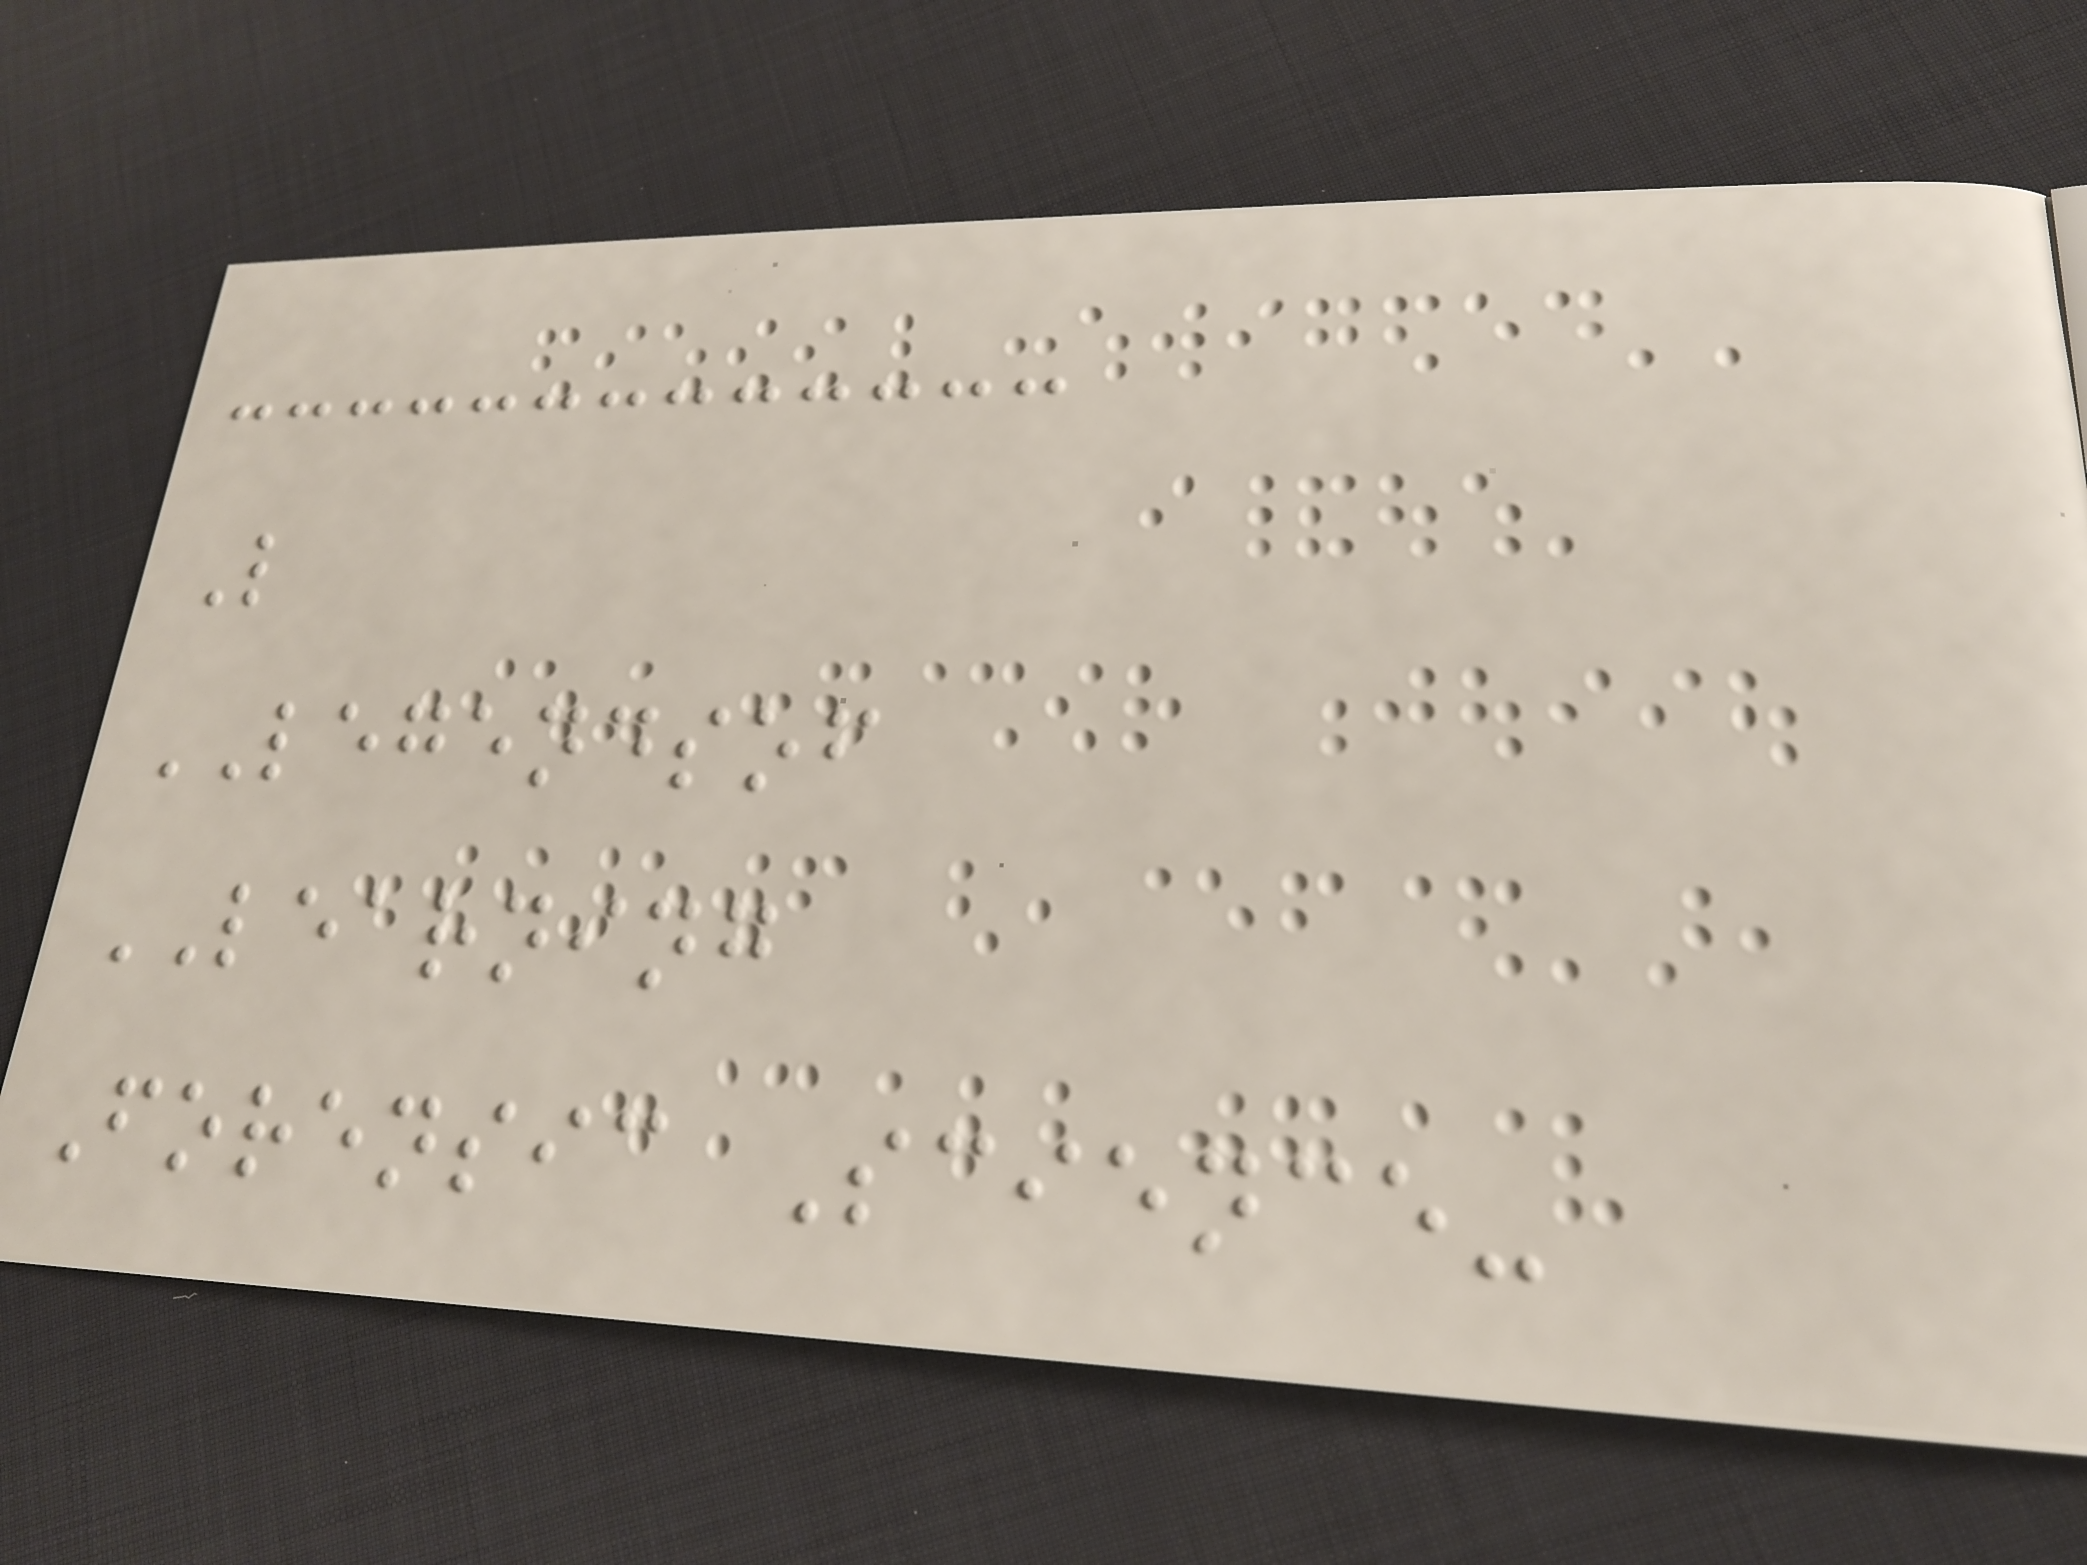L
LEGENDSOF
LEARNING
Forensic Science-
